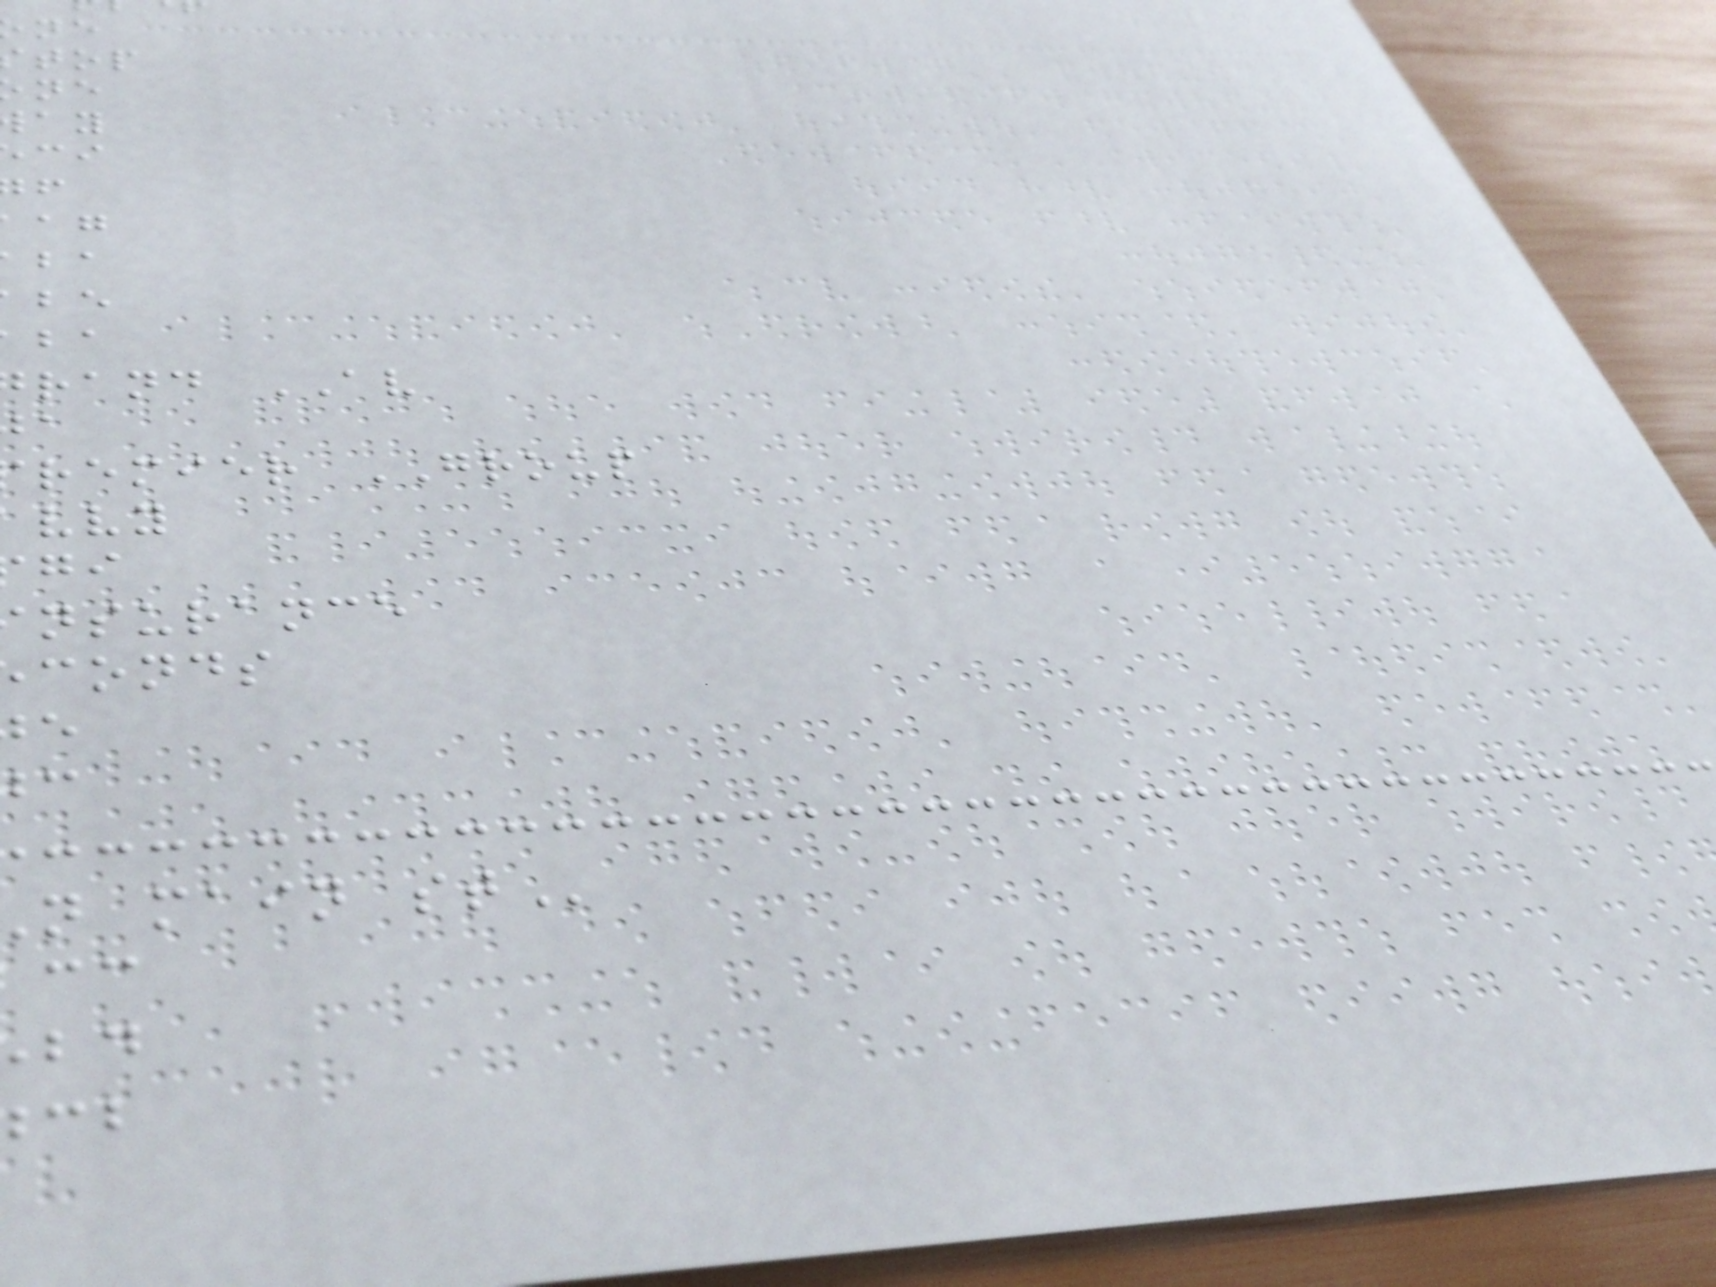rand AV
remier GROUP
nsurance
conds
n main
